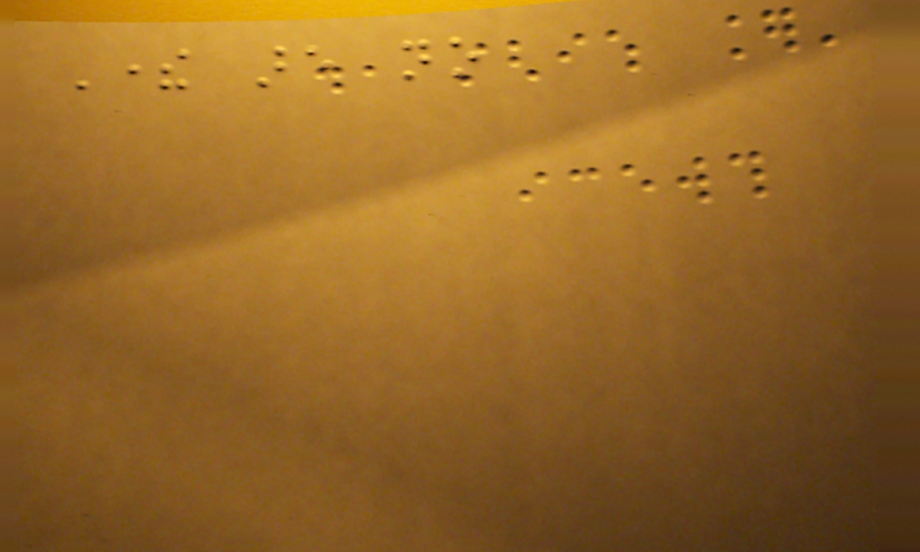There are no
